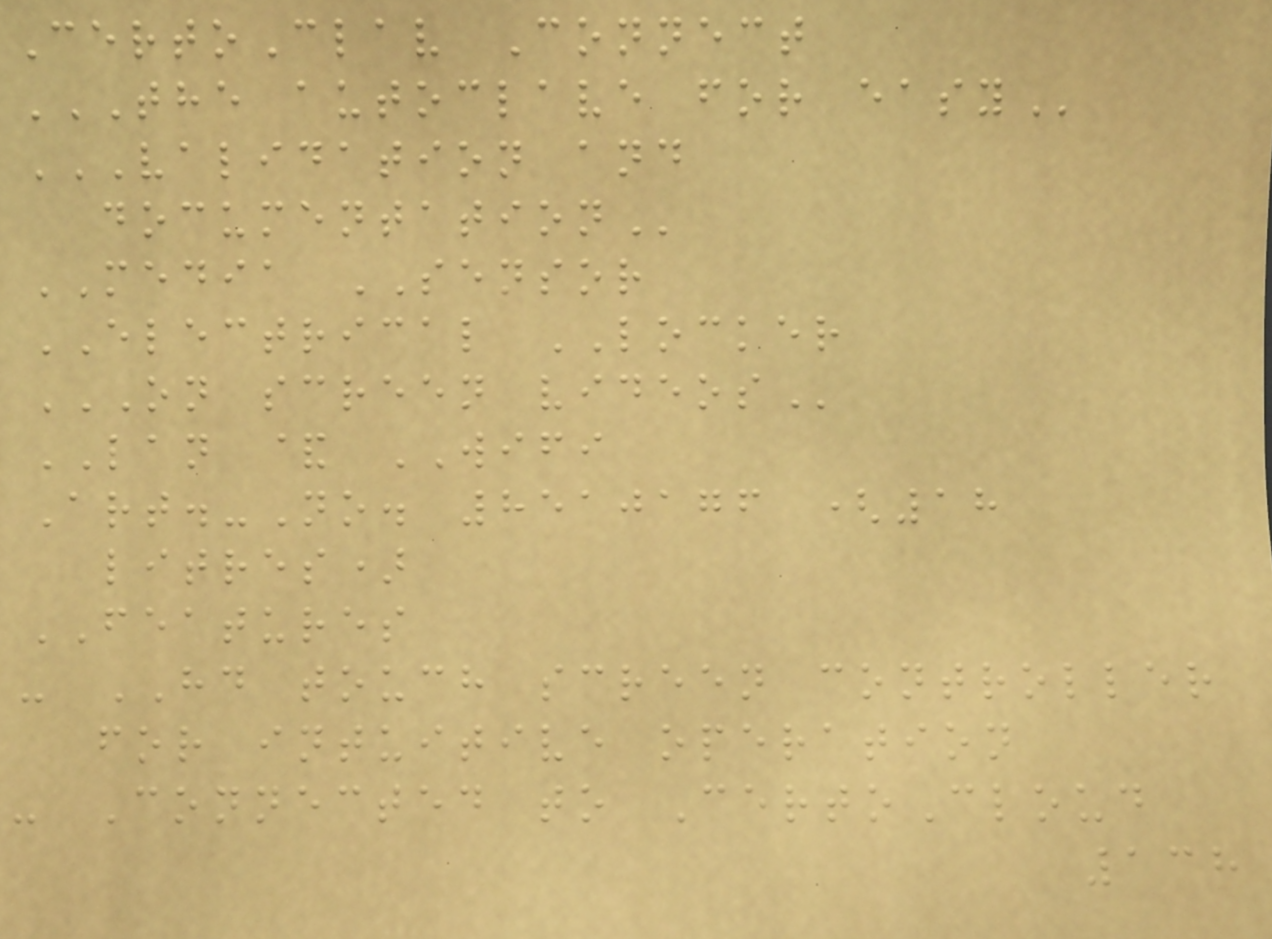CertoClav Connect
THE AUTOCLAVE FOR EASY
VALIDATION AND
DOCUMENTATION
MEDIA SENSOR
ELECTRICAL LOCKER
ON SCREEN VIDEOS
LAN & WIFI
Art.-No. 8510176 (18
litres)
FEATURES
- HD touch screen controller
for intuitive operation
- Connected to CertoCloud
138
